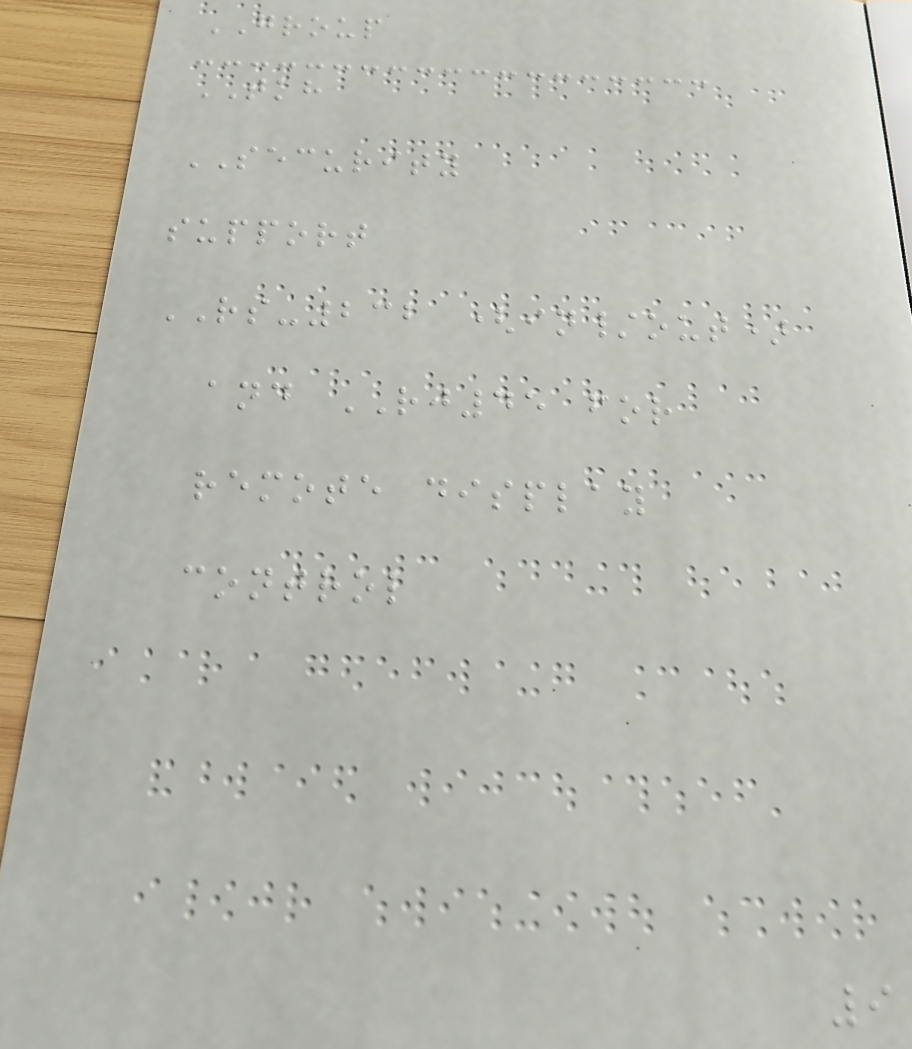GROUP
TKH
SECURITY
support
RS-232 (in/out)
and RJ45 for
remote display
control
9
